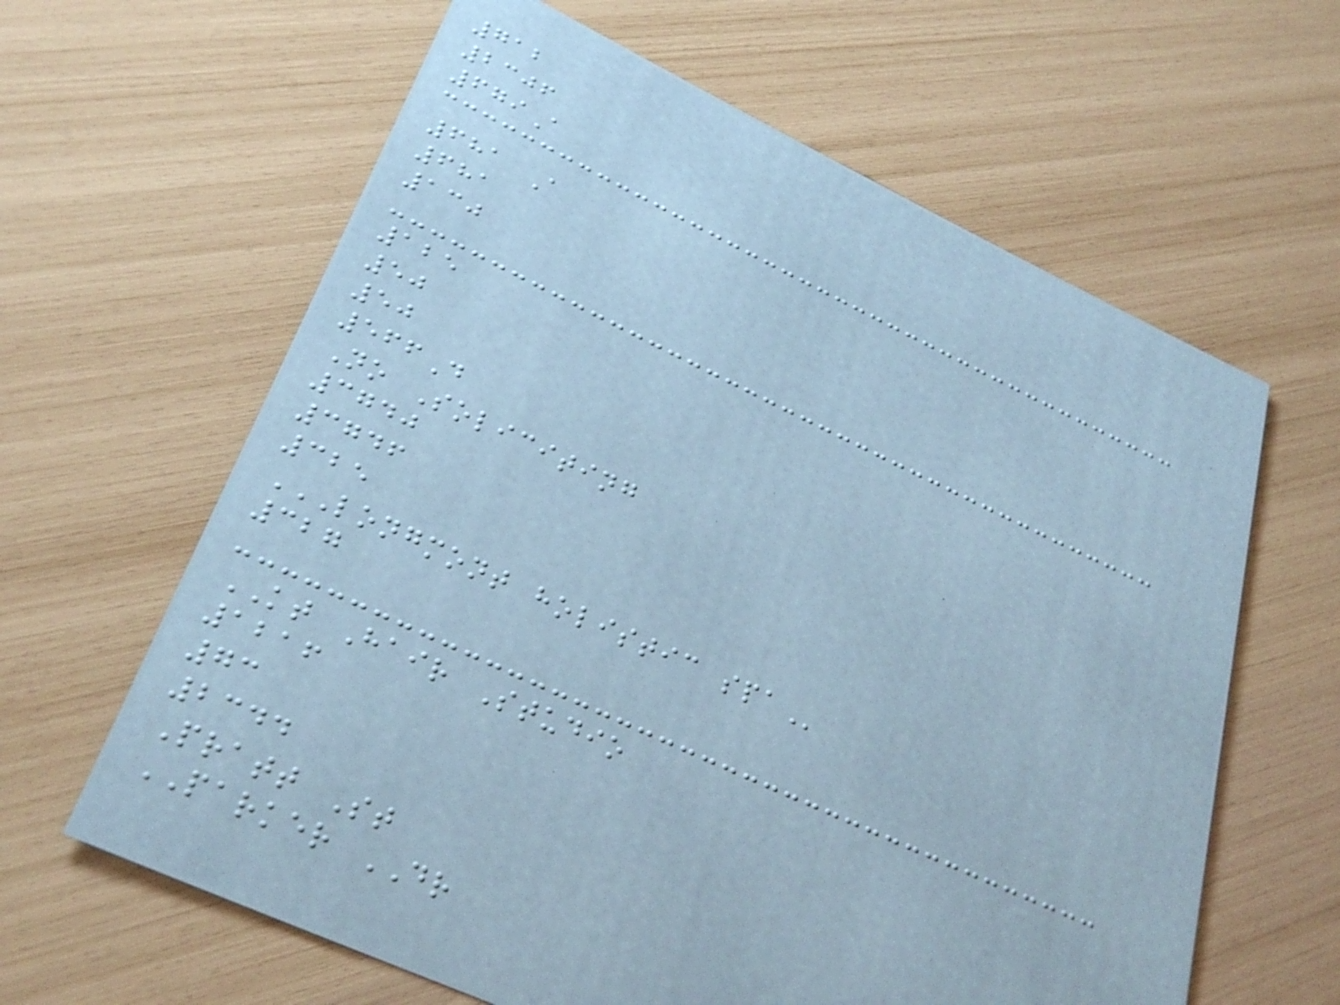712
2306
679A
681 A
681
130
125
50
50
566D
No Soliciting
3740
3746
325
LONGMONT HOLISTIC SPA
327
KT Hair Studio
1216
73
2344
Pratt St
PARKER DR
